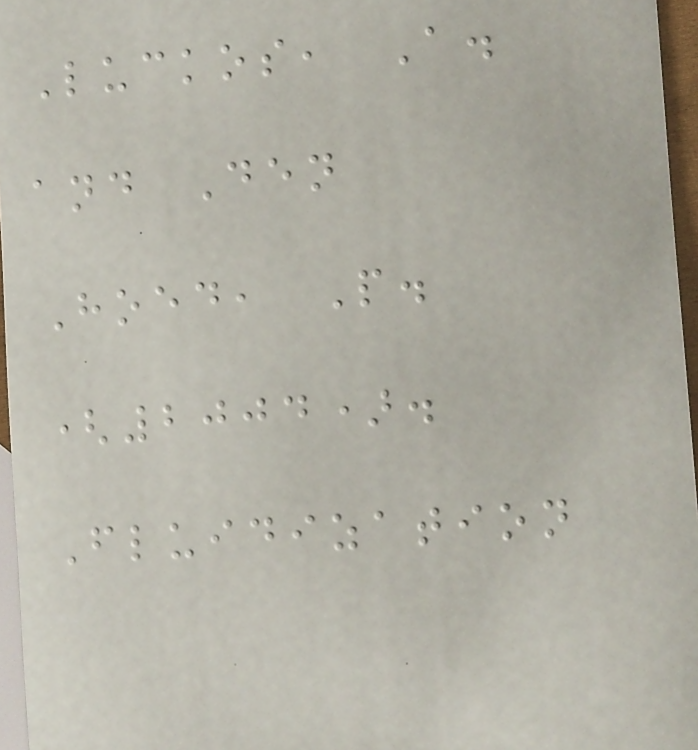Luckos, A.
and Den
Hoed, P.
(2004).
Fluidization
